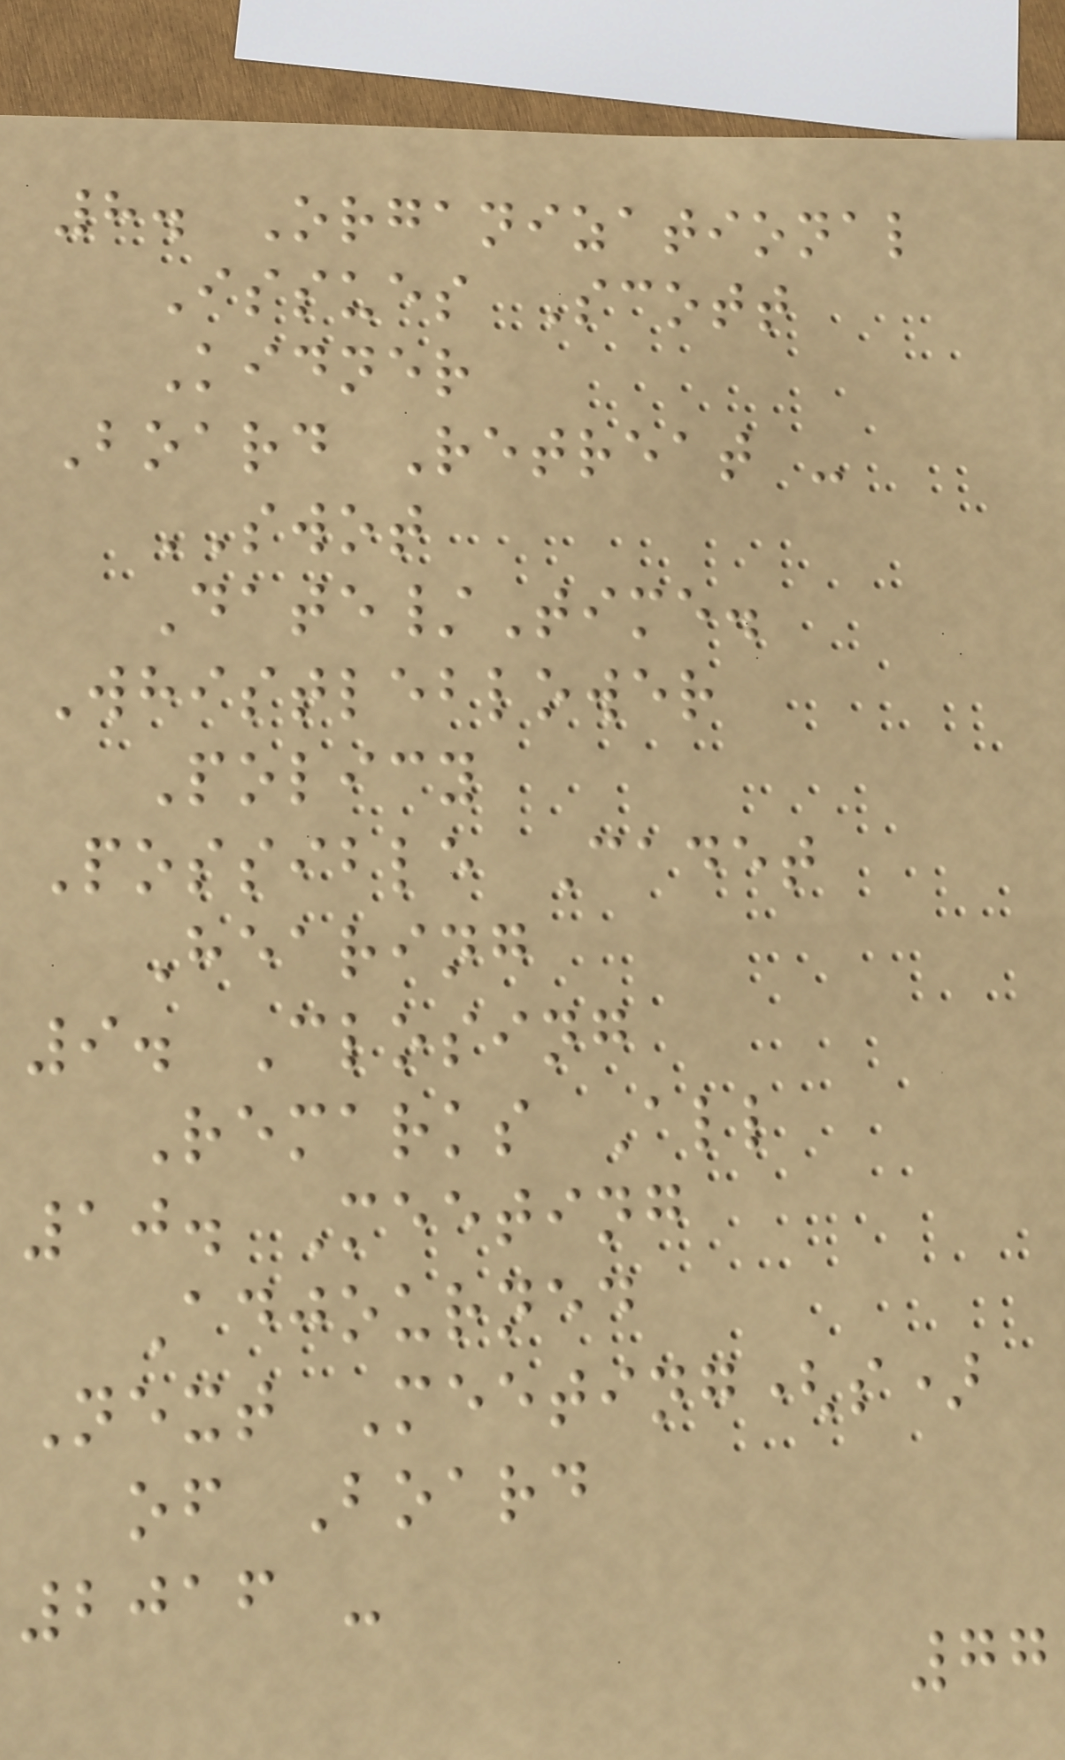8. Organizational
Issues Scott
Kidner
Board Retreat -
SWOT
Date/Time.
Whistleblower
Policy
Possible Cadet
Hearing
9. Closing
Remarks All
10. Meeting
Adjourned
Next Meeting(s)
of Board
2016 -
77
